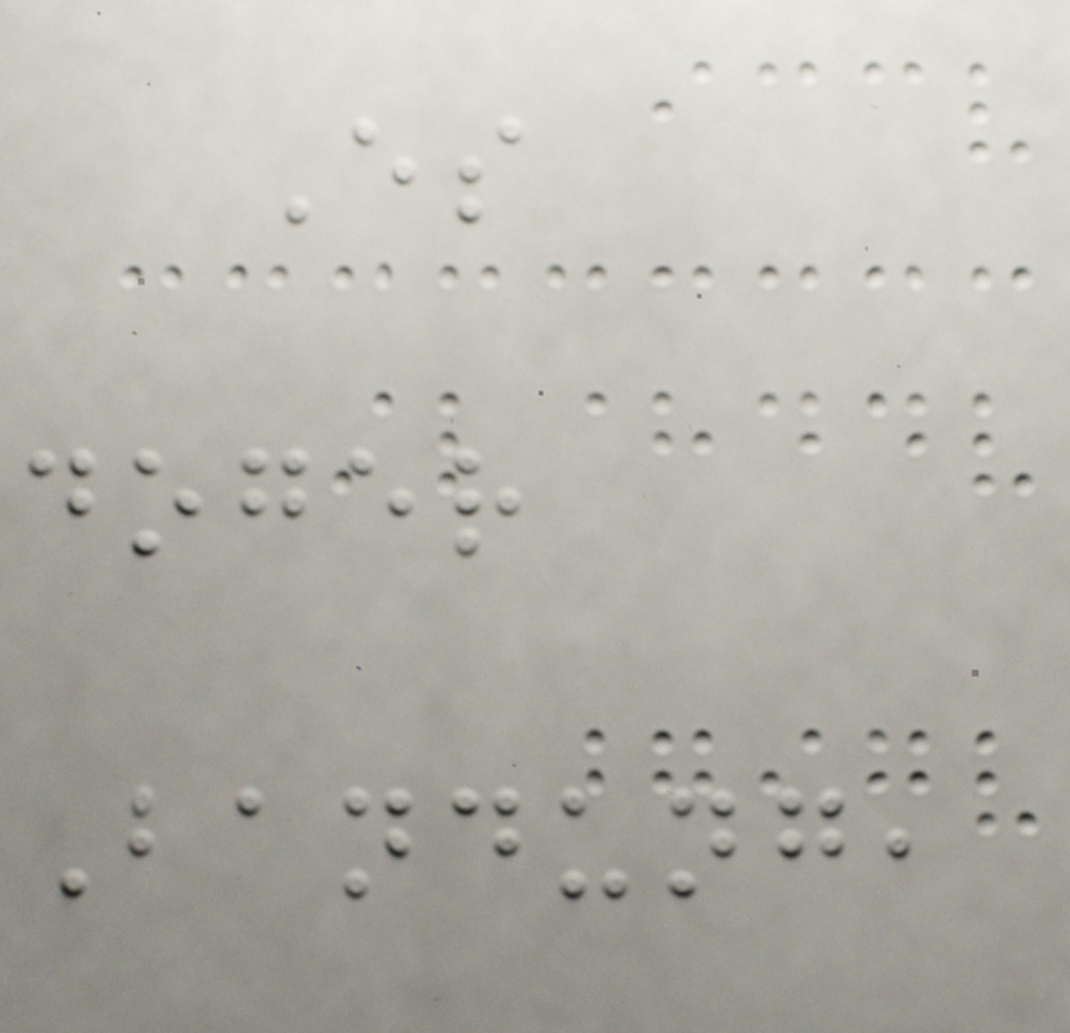Es
doger
Bandung,
